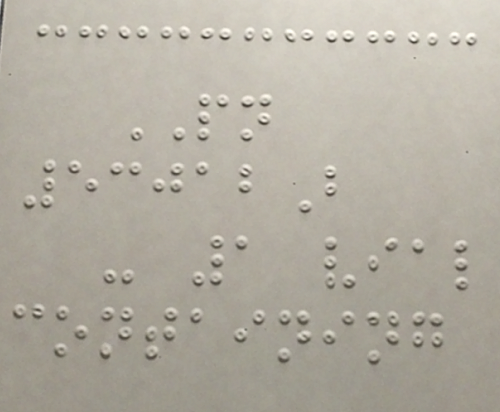PN
53012B
- 1 vial
containing
